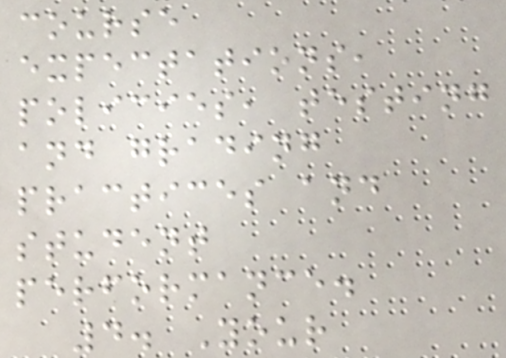course
expectations,
policies, testing
and grading
practices and
student
performance.
4. Your
